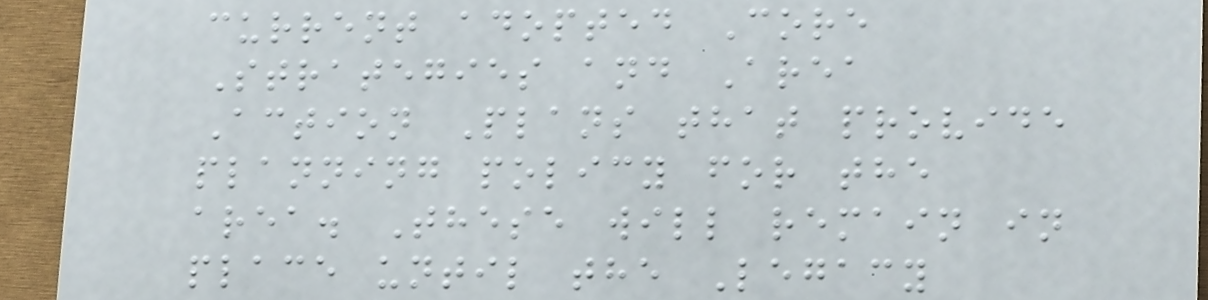current adopted Core
Strategies and Area
Action Plans that provide
planning policy for the
area. These will remain in
place until the Legacy
